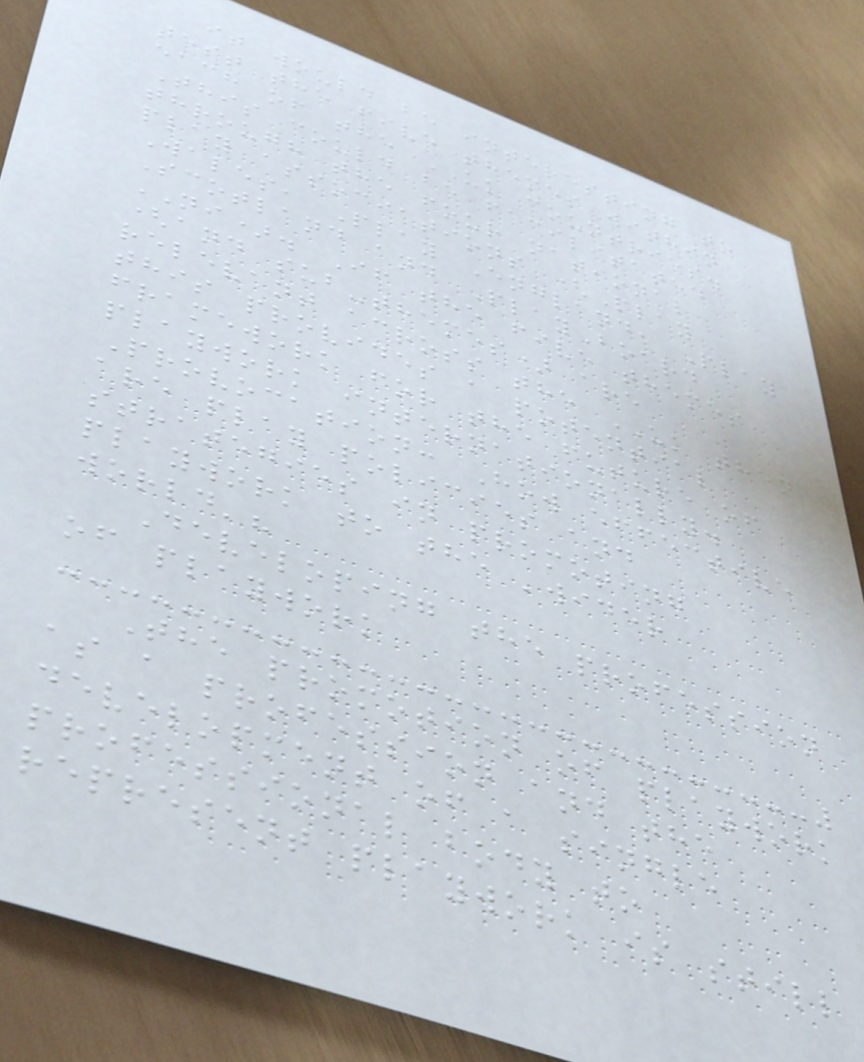it would be interesting to
test the five themes within
each of the UK countries.
This could be facilitated
through the four national
play associations (Play
Wales, Play England, Play
Scotland and PlayBoard
NI). If the five themes
(and sub-themes) are
relevant across the UK then
this provides a potential
framework for the future of
playwork internationally.
Provocation: How effective
are play policies and
strategies in promoting
playwork to the 'wider
world'?
Developing the profession
of playwork
The promotion of playwork
as a profession and the
development of a single
professional body to
represent playwork is still
